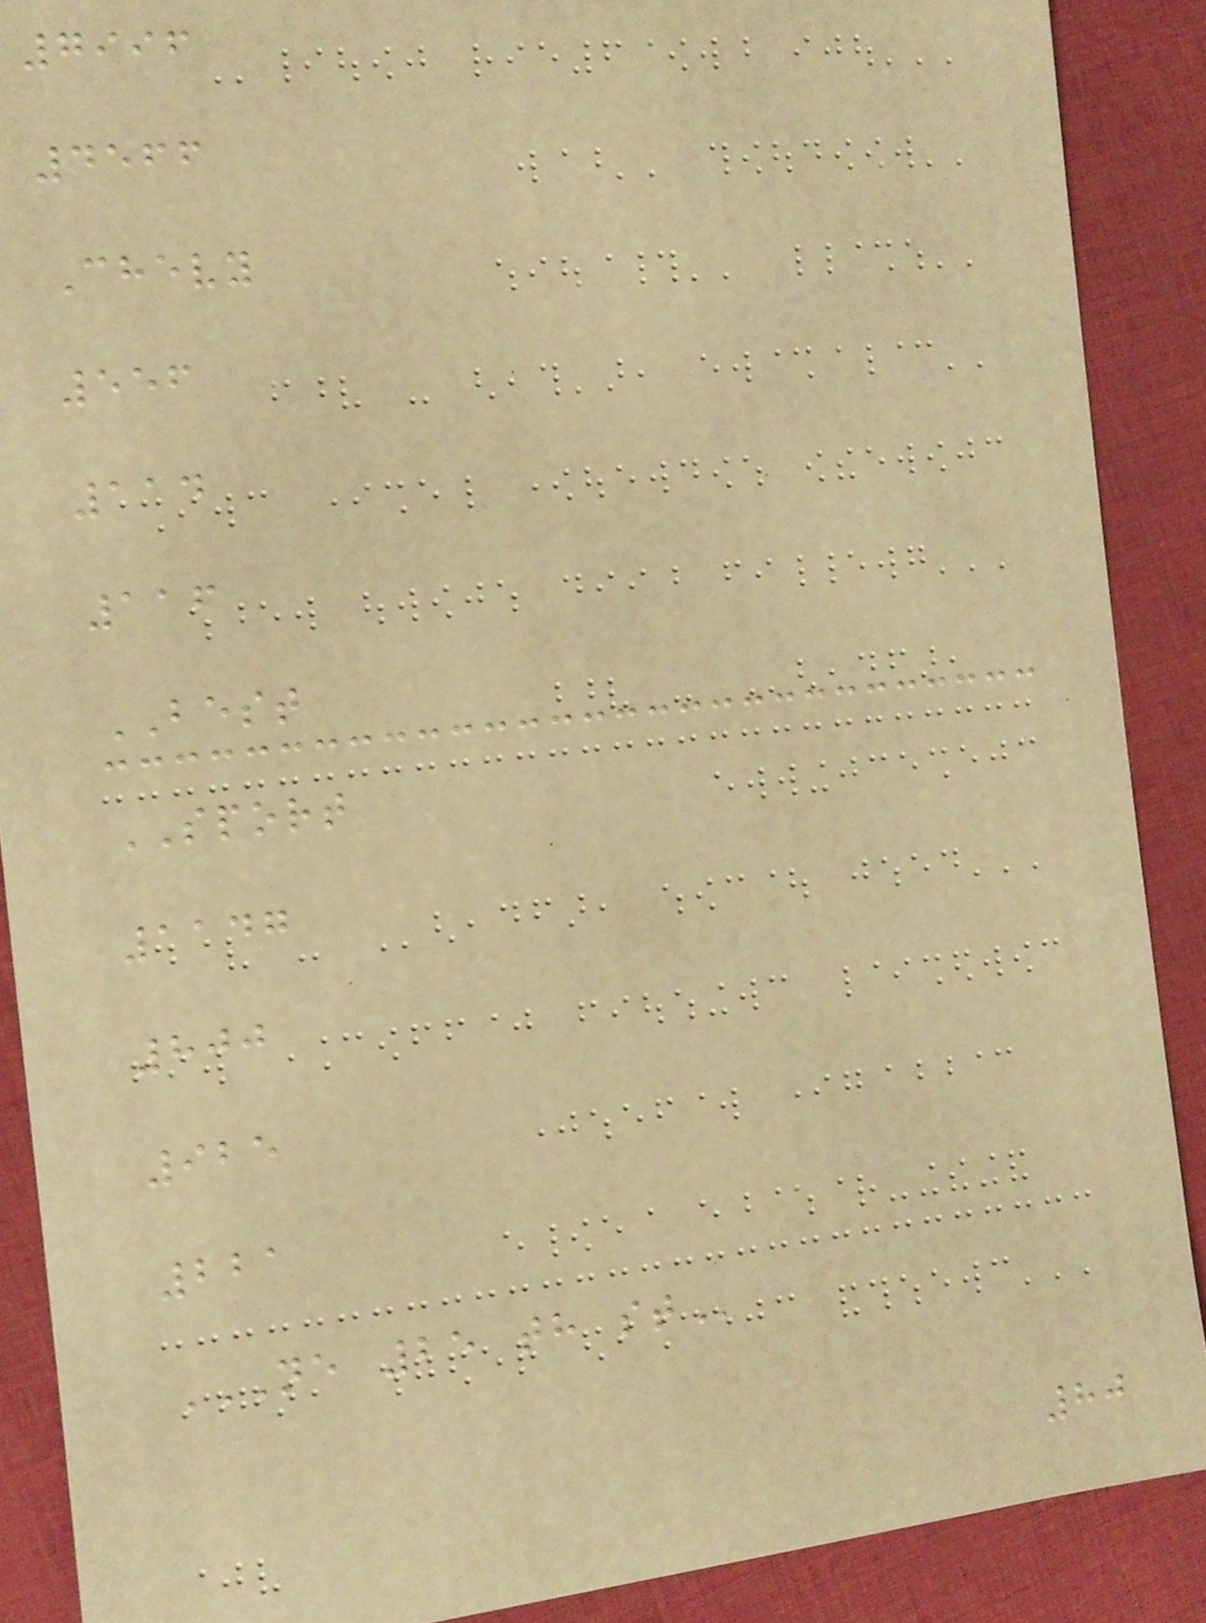7996
4566
Chevy
556
114
116
BEST
SPORT
1147
800
925
221
NE 25 TH ST
80
